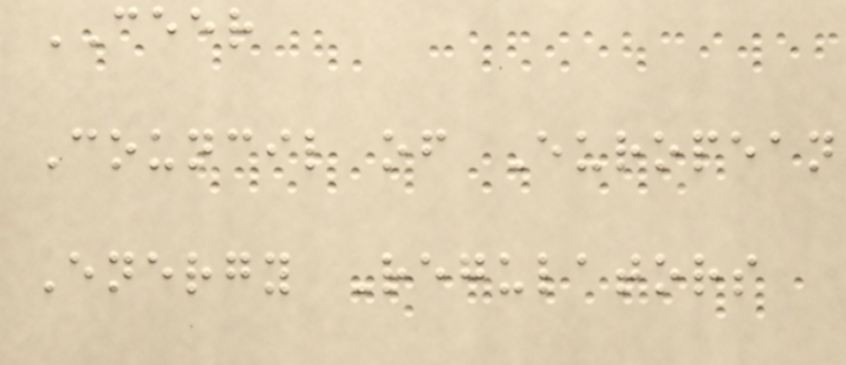CEER
Council of European
Energy Regulators
